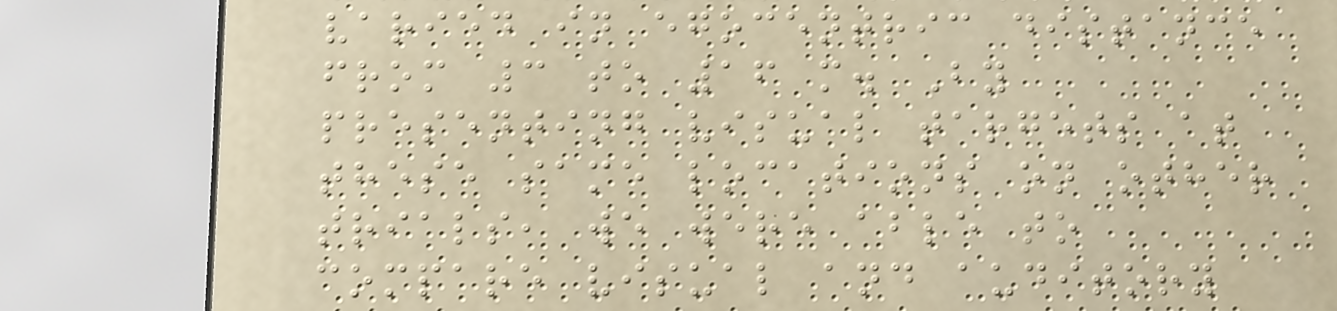varied in egocentric distance
from 3 to 16 m. By
presenting visual targets at
these same locations on other
trials, we were able to
compare visual and auditory
